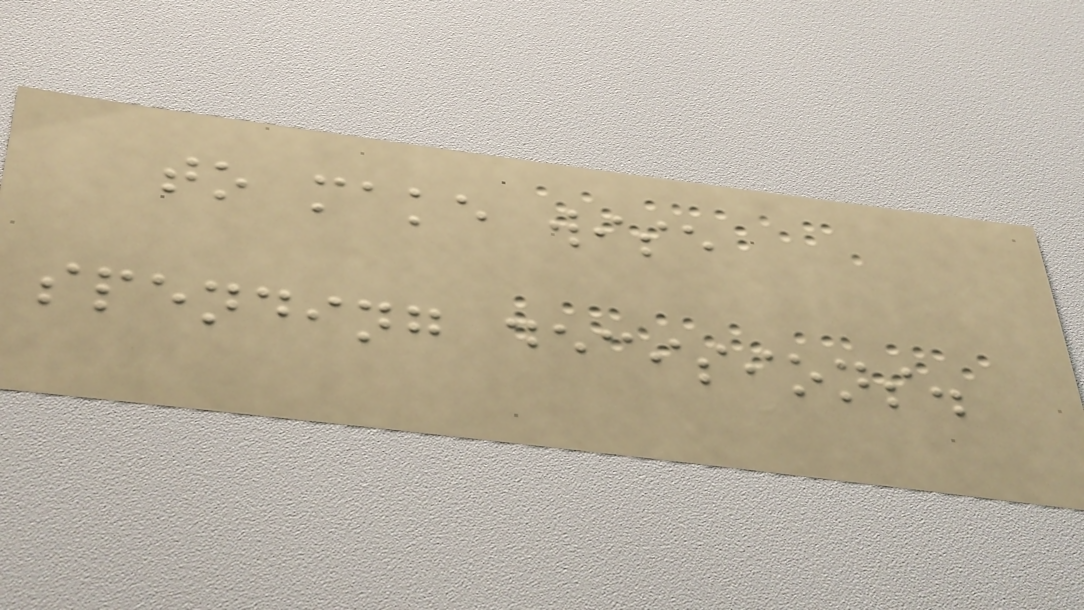to make wise
spending decisions.
